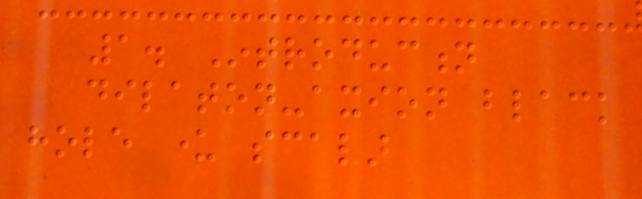1. Introduction
dilaton-axion black
hole under scalar
